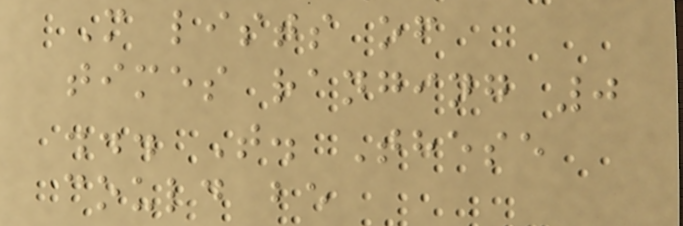M lists of
times ranging 0
... T. These
could be
